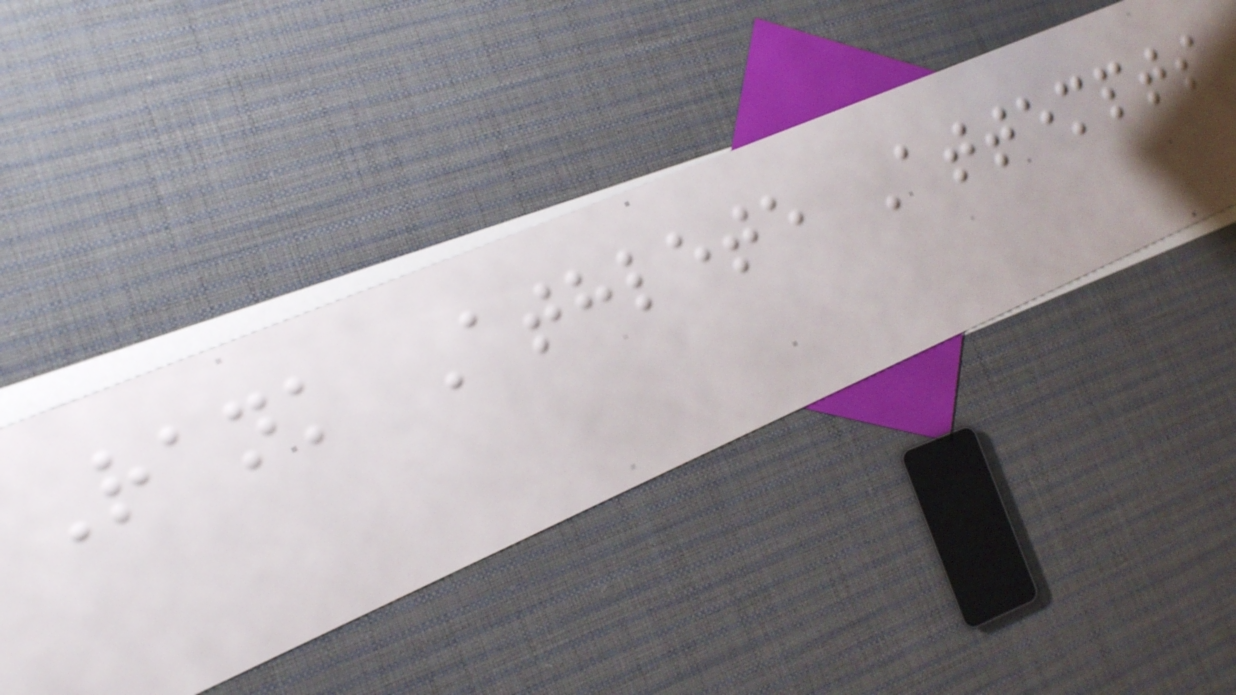Rank Athlete Attempts
